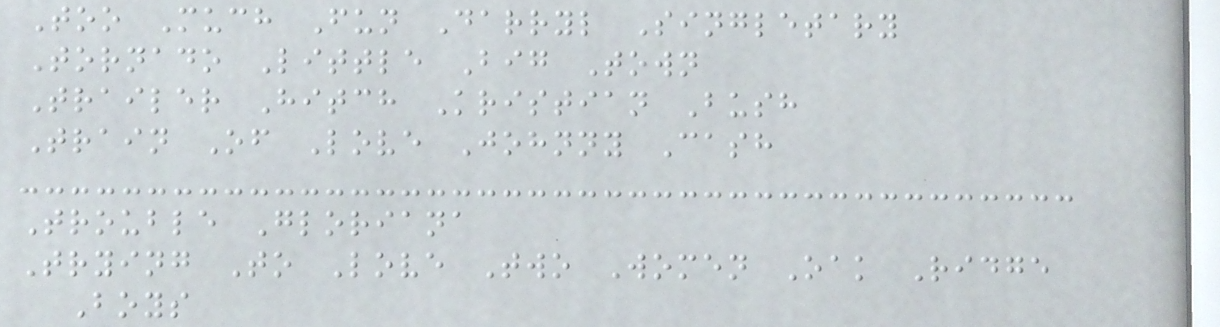Too Much Fun Darryl Singletary
Tornado Little Big Town
Trailer Hitch Kristian Bush
Train Of Love Johnny Cash
Trouble Gloriana
Trying To Love Two Women Oak Ridge
Boys
